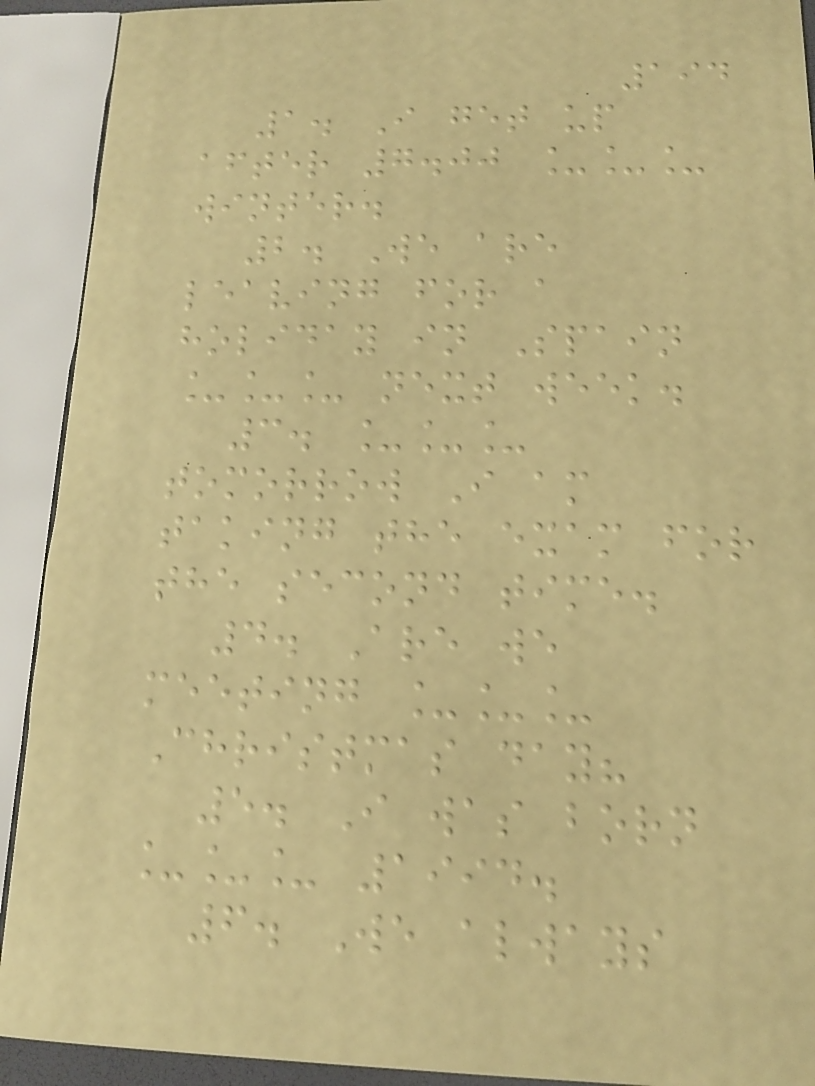194
1. I get up
after 7.00 ___
winter.
2. We are
leaving for a
holiday in Spain
___ next week.
3. ___
tomorrow I am
taking the exam for
the second time.
4. Are we
meeting ___
Christmas day?
5. I was born
___ 1994.
6. We always
